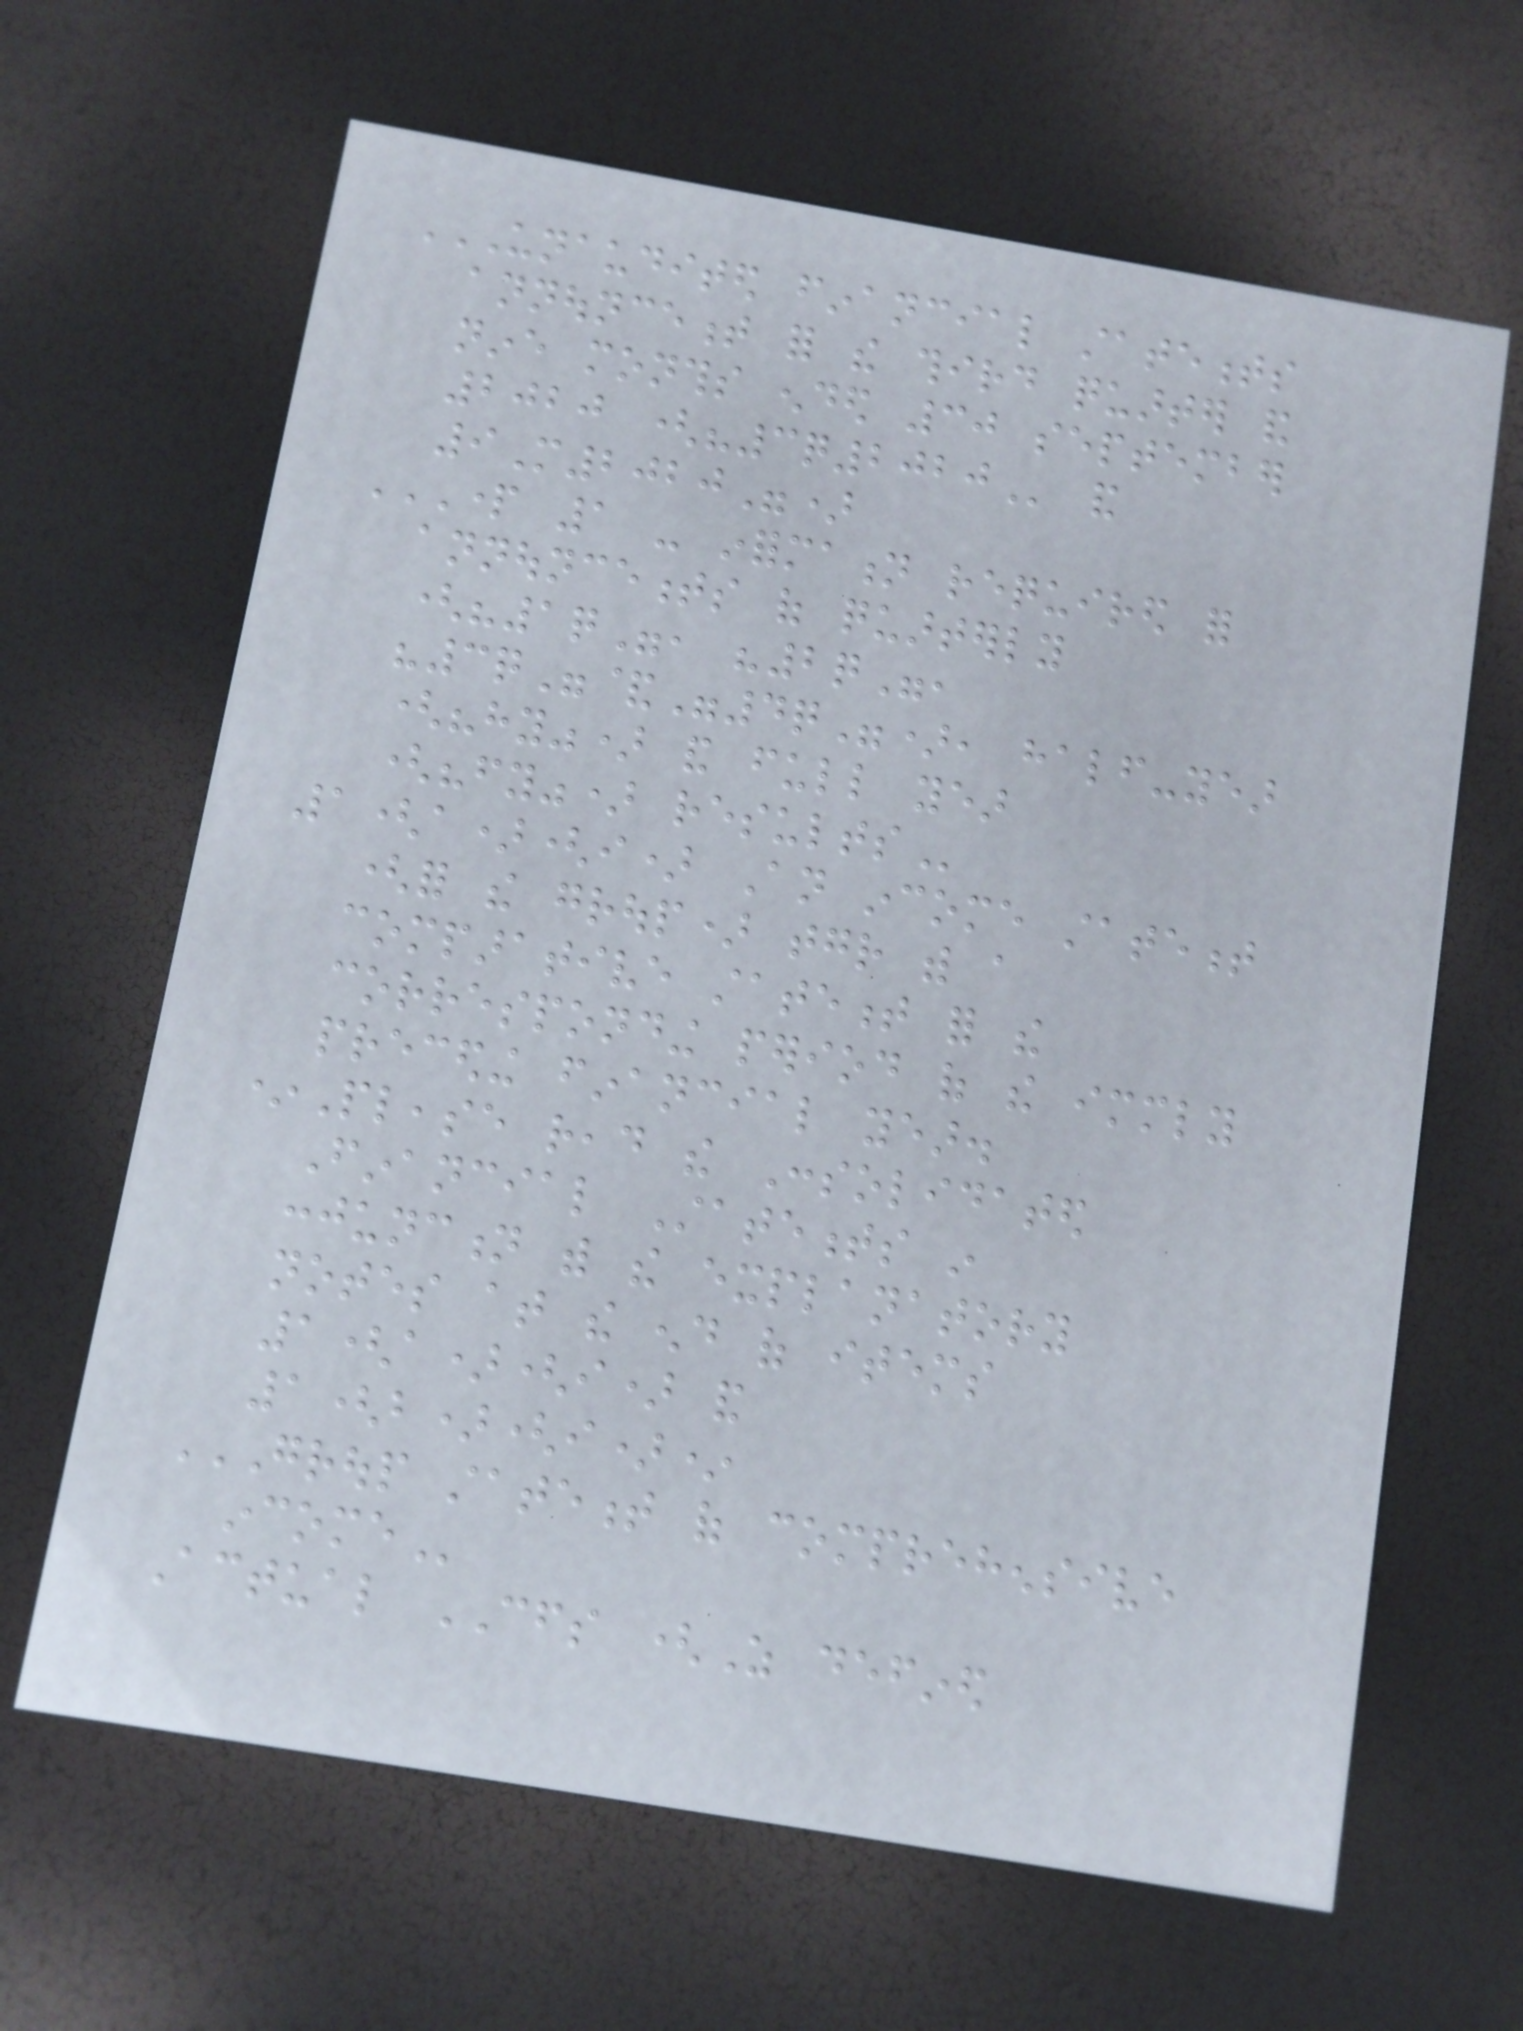UNAUDITED FINANCIAL STATEMENTS
ANNOUNCEMENT FOR THE THIRD QUARTER AND
NINE MONTHS ENDED 30 SEPTEMBER
2020 ("3Q2020 and
9M2020")
PART 1 - INFORMATION REQUIRED FOR
ANNOUNCEMENTS OF QUARTERLY
("1Q", "2Q",
"3Q"&"4Q"), HALF-YEAR
("HY") AND FULL YEAR
("FY") RESULTS
1(a)(i) An income statement
(for the group) together with a
comparative statement for the
corresponding period of the immediately
preceding financial year.
*Please read the Consolidated
Financial Statements in
conjunction with the explanatory
notes at the end of items
1(a)(i) and
1(b)(i)*
GROUP STATEMENT OF COMPREHENSIVE
INCOME
Actual CFS (As defined
